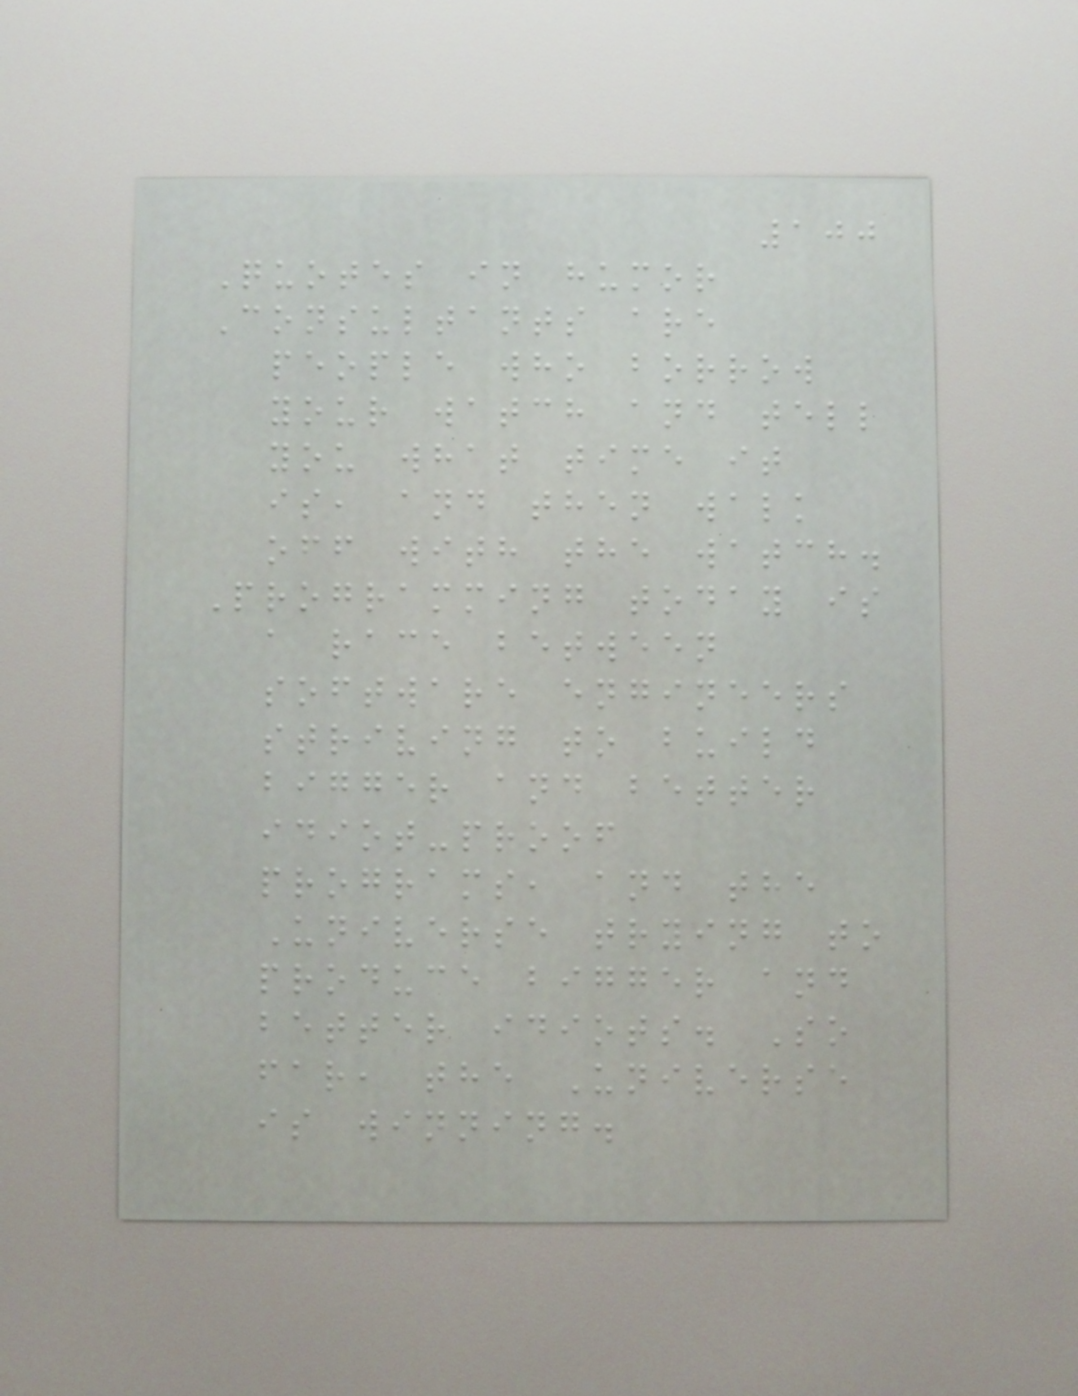100
Quotes in humor
Consultants are
people who borrow
your watch and tell
you what time it
is, and then walk
off with the watch.
Programming today is
a race between
software engineers
striving to build
bigger and better
idiot-proof
programs, and the
Universe trying to
produce bigger and
better idiots. So
far, the Universe
is winning.
